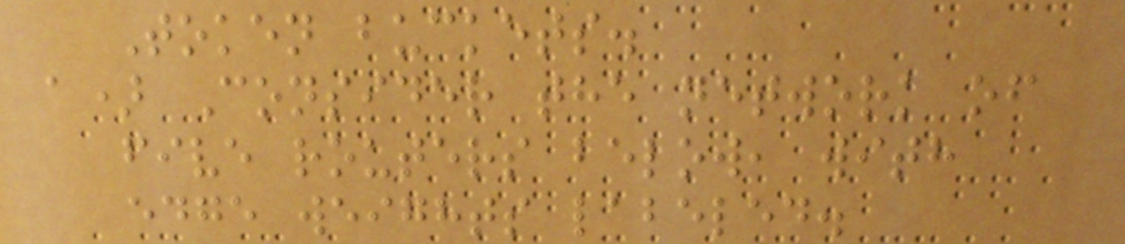Token buckets.
a) Consider the network of
five routers below, with
edge weights labeled.
